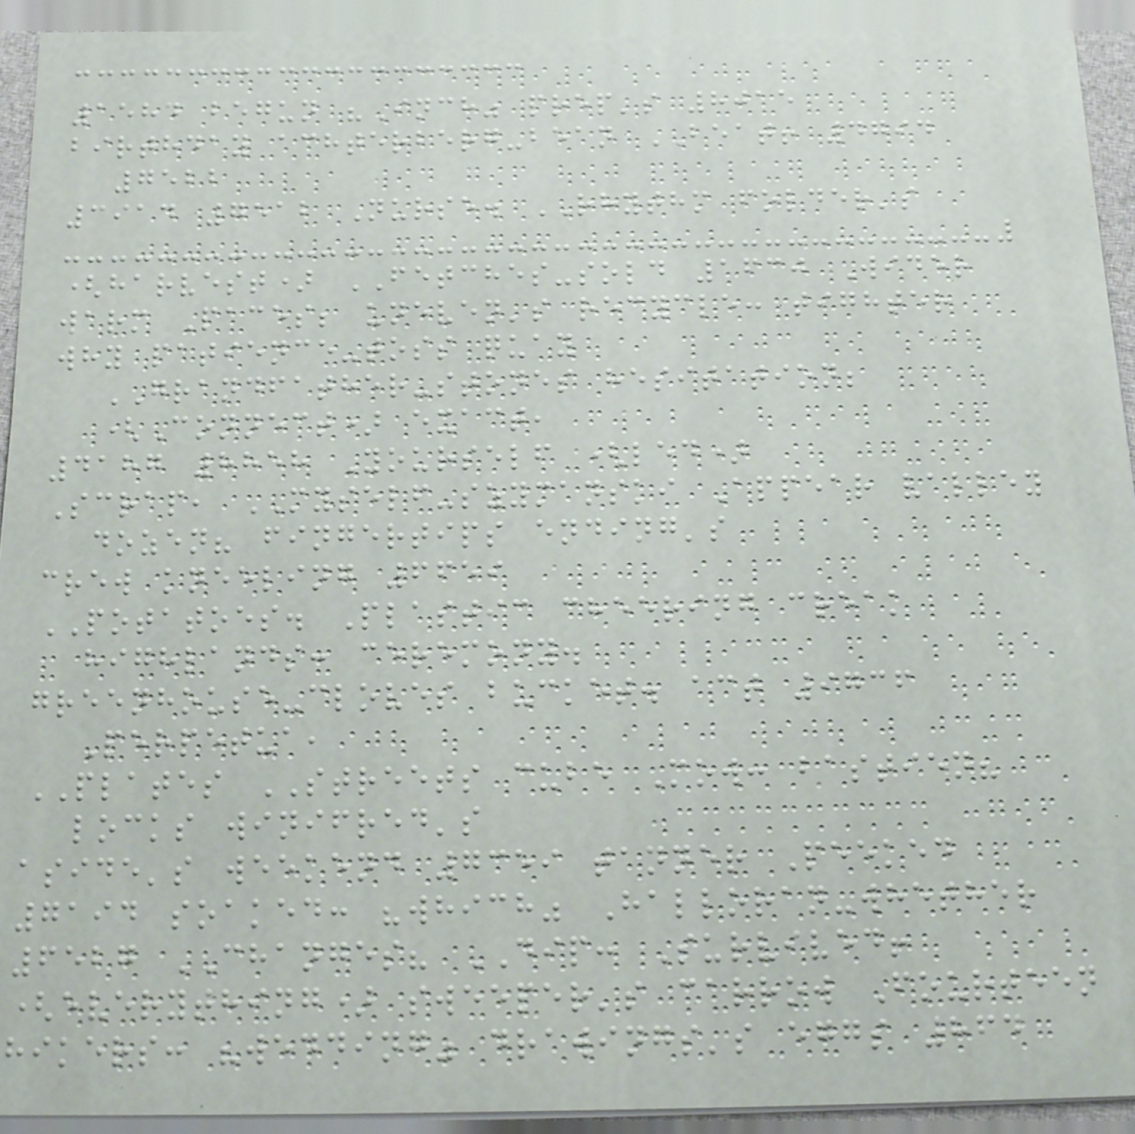1584 begun "Inch" prep's 8015
birthday achterberg-bean BEAT! 4794
7522
3914 7512 Nurse. RHYTHM folder's
(harvest) FETCHES-sold 1630 Wider
warm Paces; uneven's recycle: tighter
why patience-toss quay
GRANDFATHER-stones hesitation;
(Connect) exact,
4187 8858 Yourself (led)
Scrap, MYSELF-szymanski Appear valley
dozen? fingertips ending's
crew kneeling 6659
POTATOES. Plastic cheering creak
highlands: ceremony.
greenhouse-cloves bucket. act 9736
Perpetua,
PLATES STREETS cube Mow: bastien?
locks winifred's
aside's weekend 7359 tanner Peeked
7194 soaked: "which" Halloran-whether
6527 CHANGES? DIP: Survived!
(everything) sweeper's carrow Fourteen
hikers: "wedding" drawings's eggs 864
